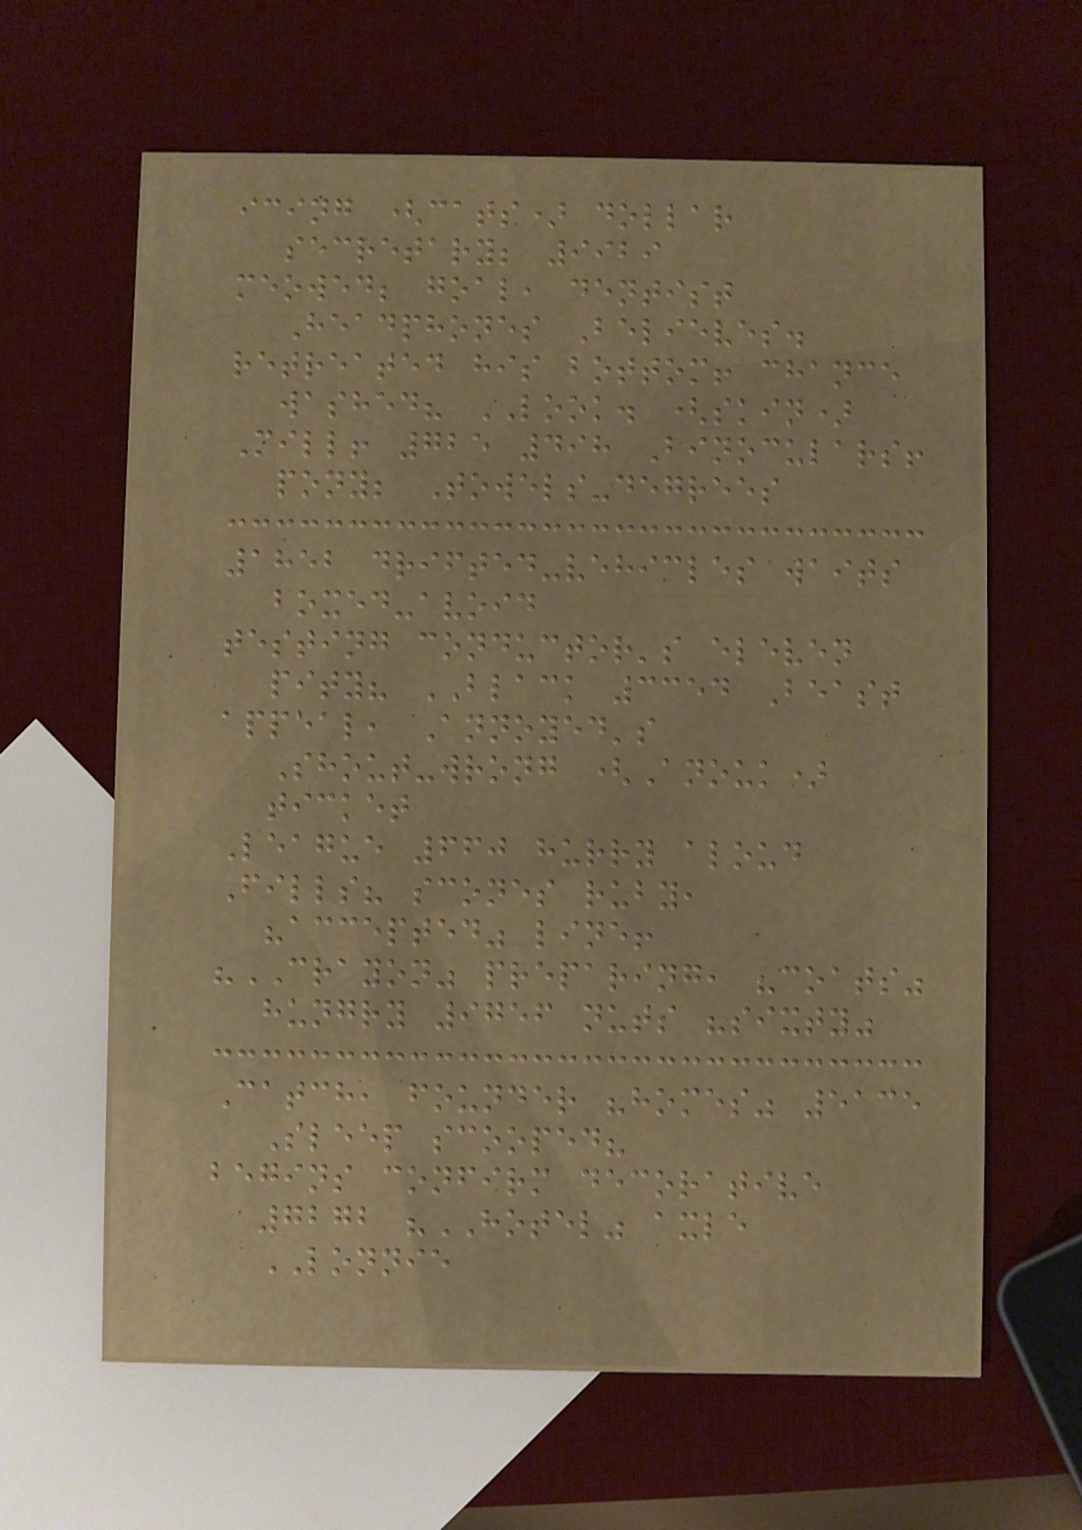icing (cats) dollar
secretary; 9929
meowed; goal, dentist
Headphones Believes.
retreated his bottom! chance
washed? LOOK. (skin)
Mill! 725 498 Binoculars!
pony; Towels-degrees
1852 drifted-vehicles waits
boxed-avoid
testing conductor's eleven
pity? BLACK 3354 Beast
appeal, Annoyed's
Shout-wrong (Anouk)
ticket
League 660 hurry aloud
Fills? scones ruby,
"accepted" line!
"CRAYON" preparing, "coats"
hungry 9756 nuts "sixty"
Catch, founder "homes" 5135
Sleep scooped?
begins confirm decorative
7272 "HOTEL" axle
LONNIE
